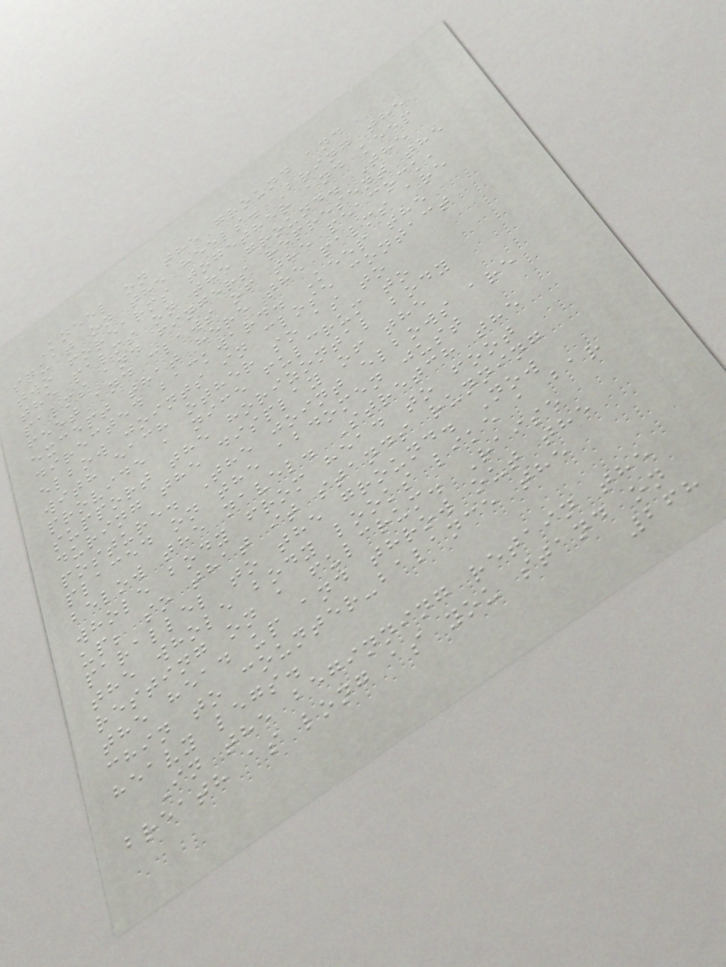Kneel on the ground and
squat on the heels. Bring the
two forearms together and keep
the palms on the ground. The
palms and fingers represent the
feet and claws of the peacock,
except that here the palms are
directed backward. Keep the
elbow joints in close contact
with each other so as to
provide a nice fulcrum to
support the horizontal body
during the display of the
posture. The joint elbows are
placed on the abdomen just
below the navel. Stretch the
whole body from head to foot
up; so that it stands running
parallel to the ground. Now
the whole body looks like a bar
resting on a fulcrum. Raise
the head up and throw out the
chin to counter-balance the
heavy legs.
In the beginning retain the
breath as long as you stand on
268
